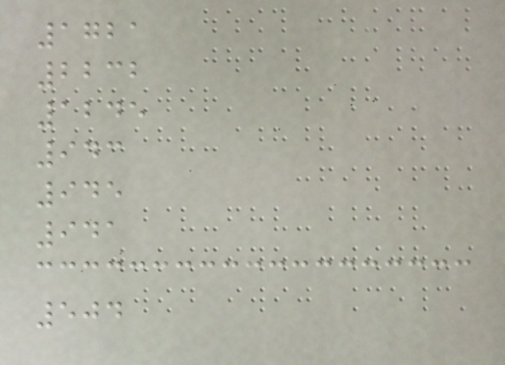1721
2232
1245
943
945
941
504
